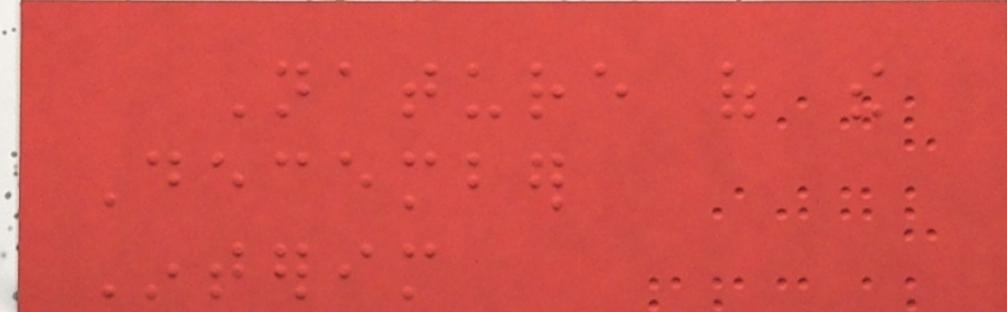Nature of the
December
Interim
